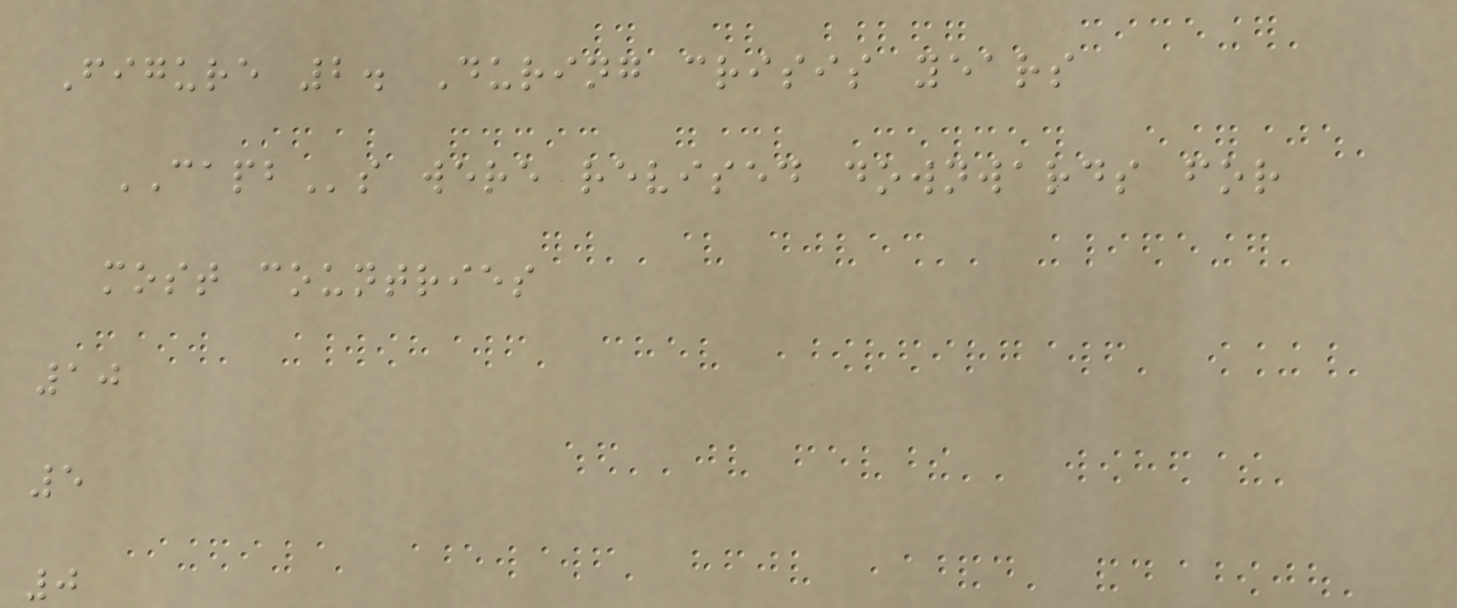Figure 2. During crisis years
CAPBs were revised downwards for
most countries
10
5
0
